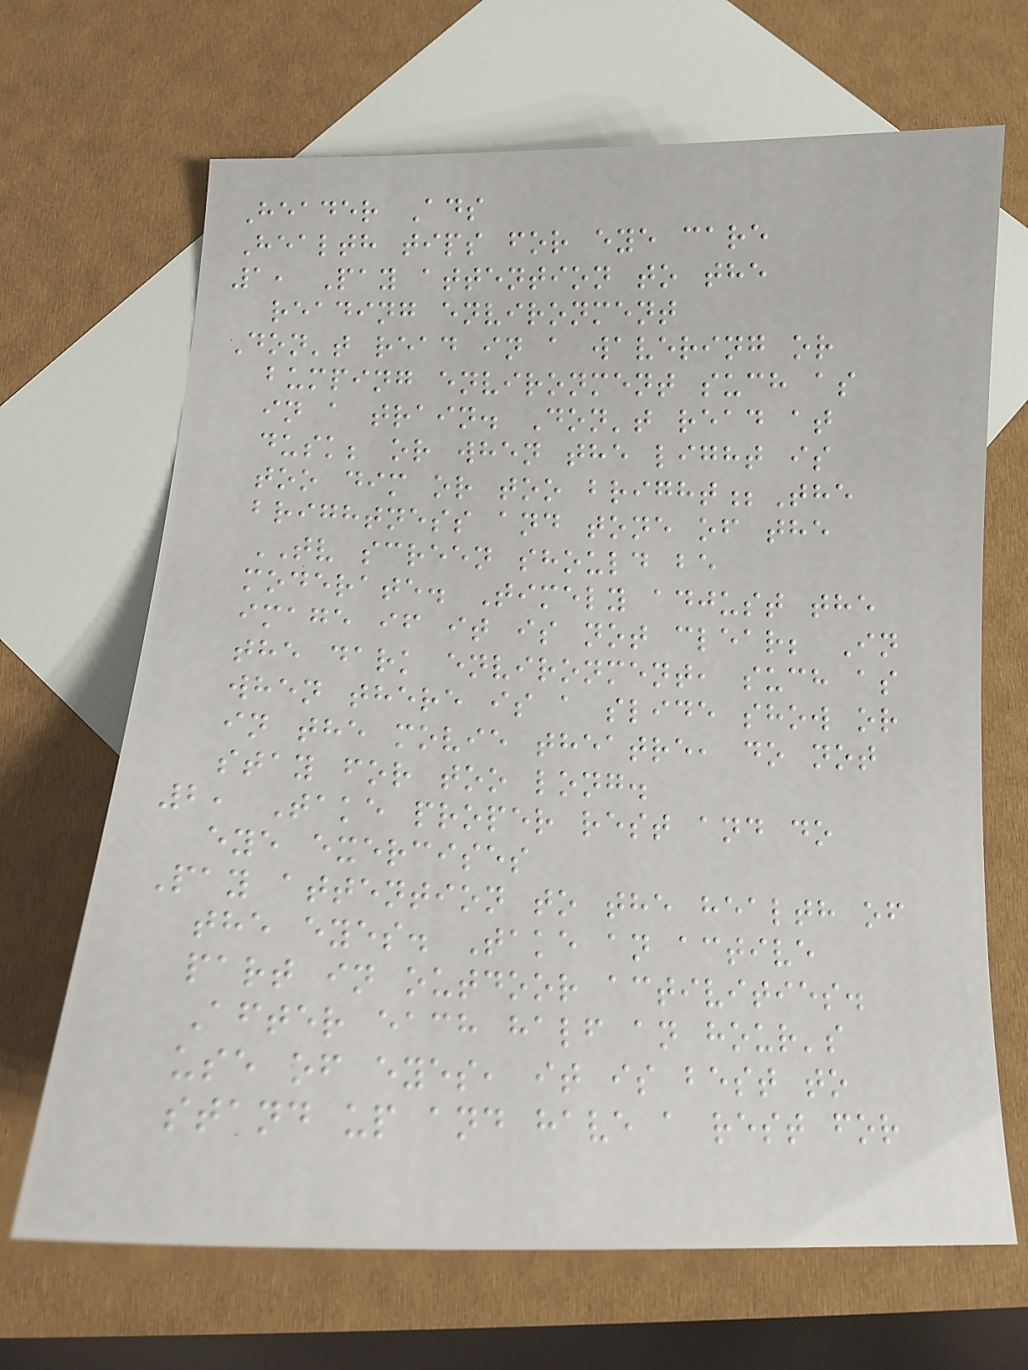Header Ads
Health tips for eye care
1, Pay attention to the
reading environment
Don't read in a wavering or
bumping environment such as
in a train. Don't read at
dusk; or when the light is
too dim or too bright;The
brightness and tone of the
TV screen should be
moderate. Timely adjust the
image if it is not clear; In
the dark environment, such as
when there is a slide show or
in the movie theatre, do not
stay for too long.
2, Take proper rest and do
eye exercises
Pay attention to the health of
the eyes. Take an active
part in outdoor activities.
After each half an hour's
use of eyes, it is best to
stand up and have a rest for
